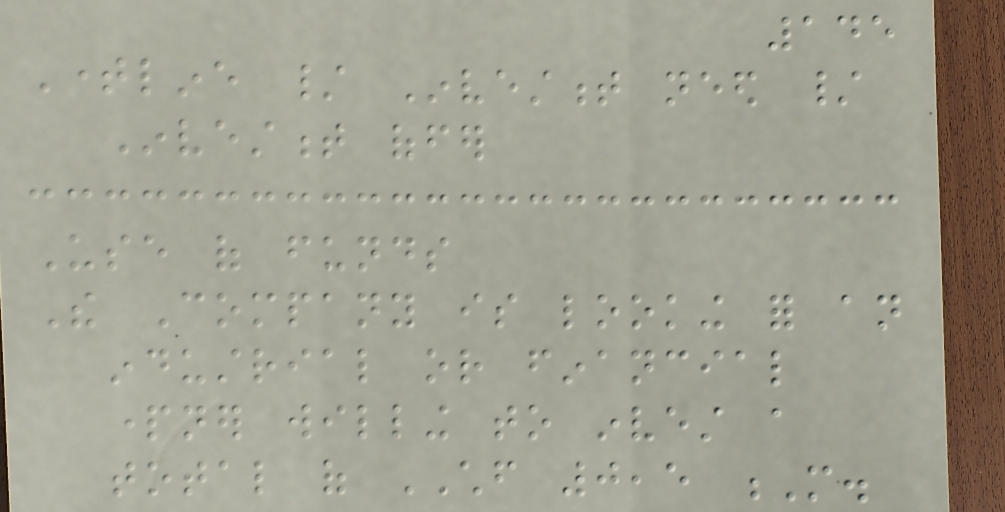145
Timeline / Investment need /
Investment offer
Use of funds
The Company is looking for an
industrial or financial
partner willing to invest a
total of CHF 0,5 M.
